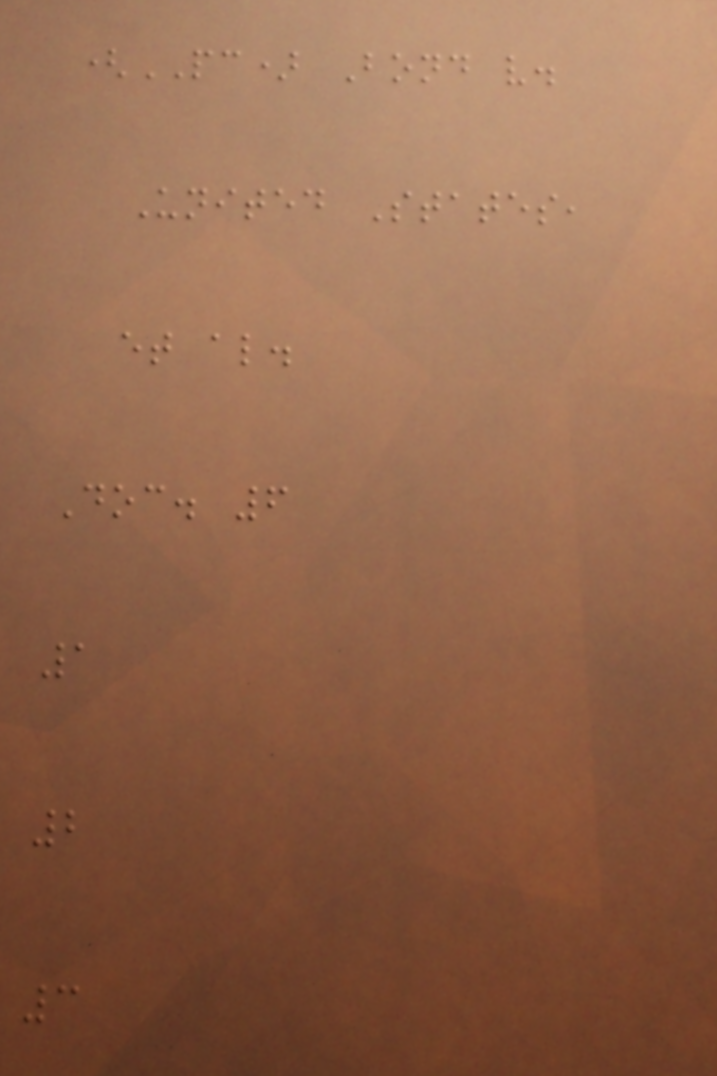(PC) Bond v.
United States,
et al.
Doc. 6
1
2
3
